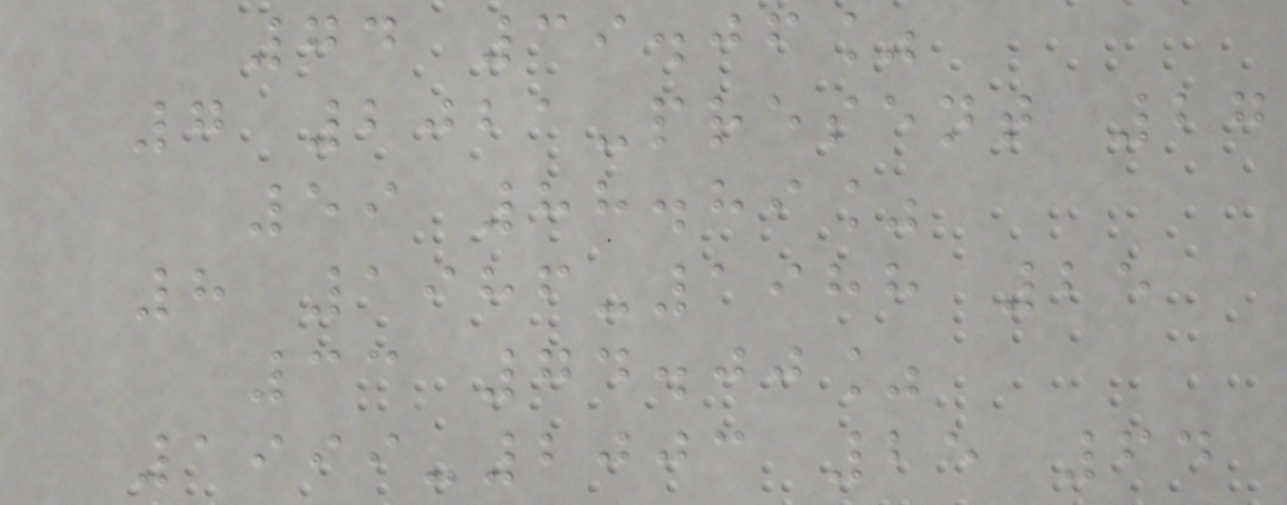74 39.06%
7 2021-present 27
59 88.89%
8 1986-1988 25
33 74.00%
1999-2003 25 64
